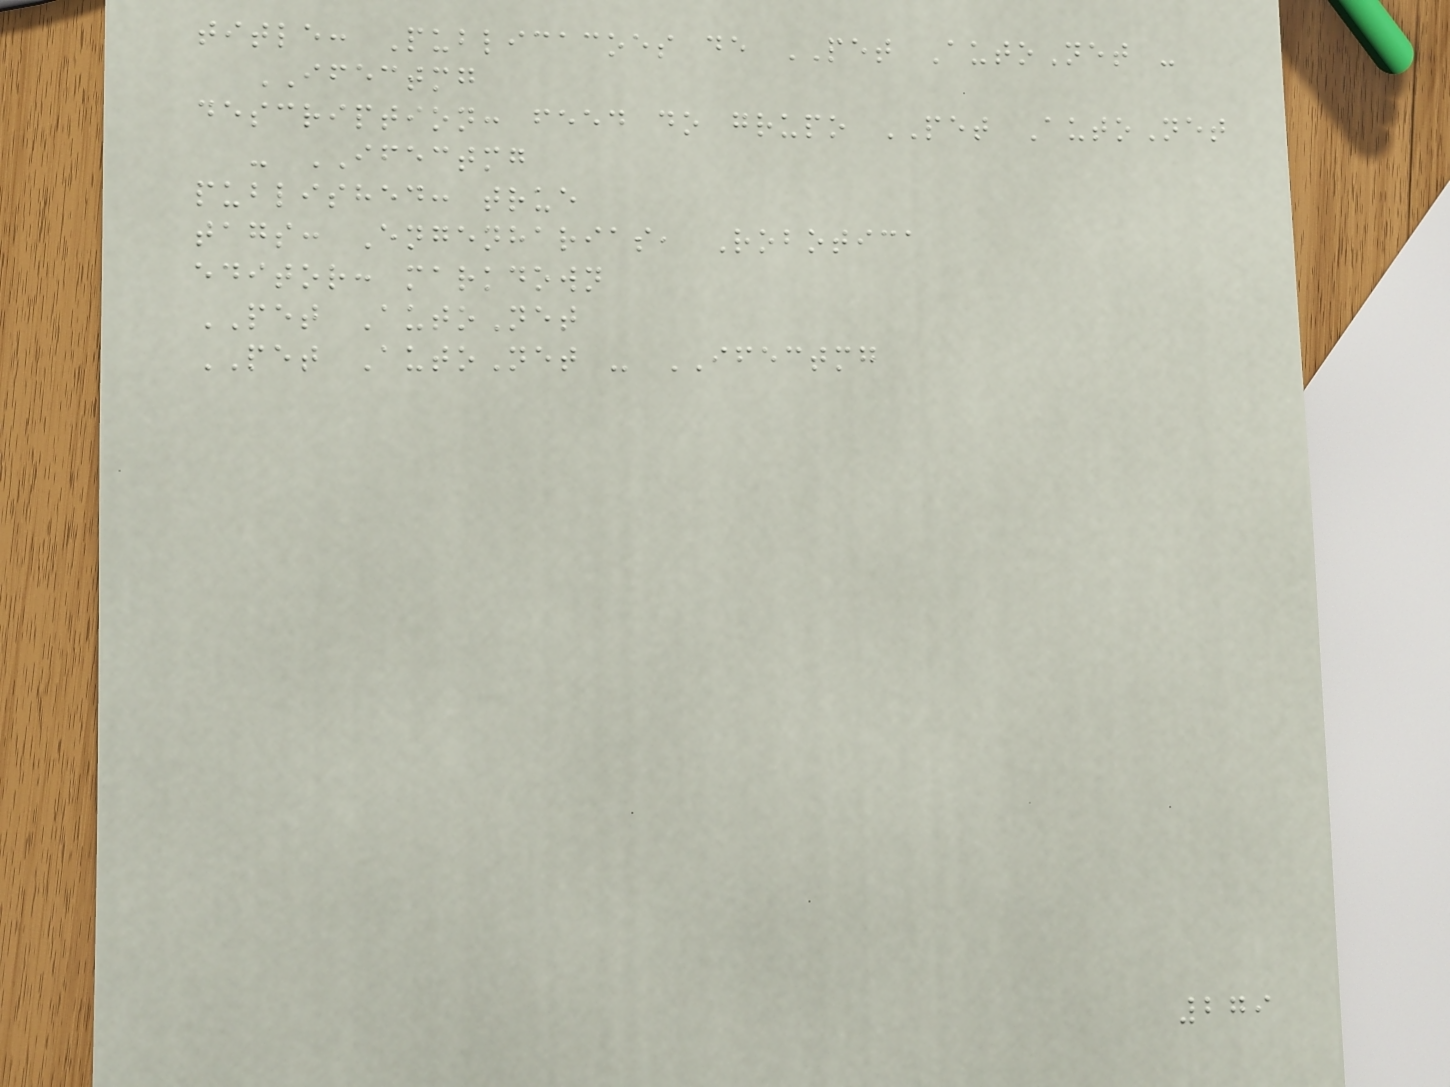title: Publicacoes de PET AutoNet -
IFECTMG
description: feed do grupo PET AutoNet
- IFECTMG
published: true
tags: Engenharias, Robotica
editor: markdown
PET AutoNet
PET AutoNet - IFECTMG
279
